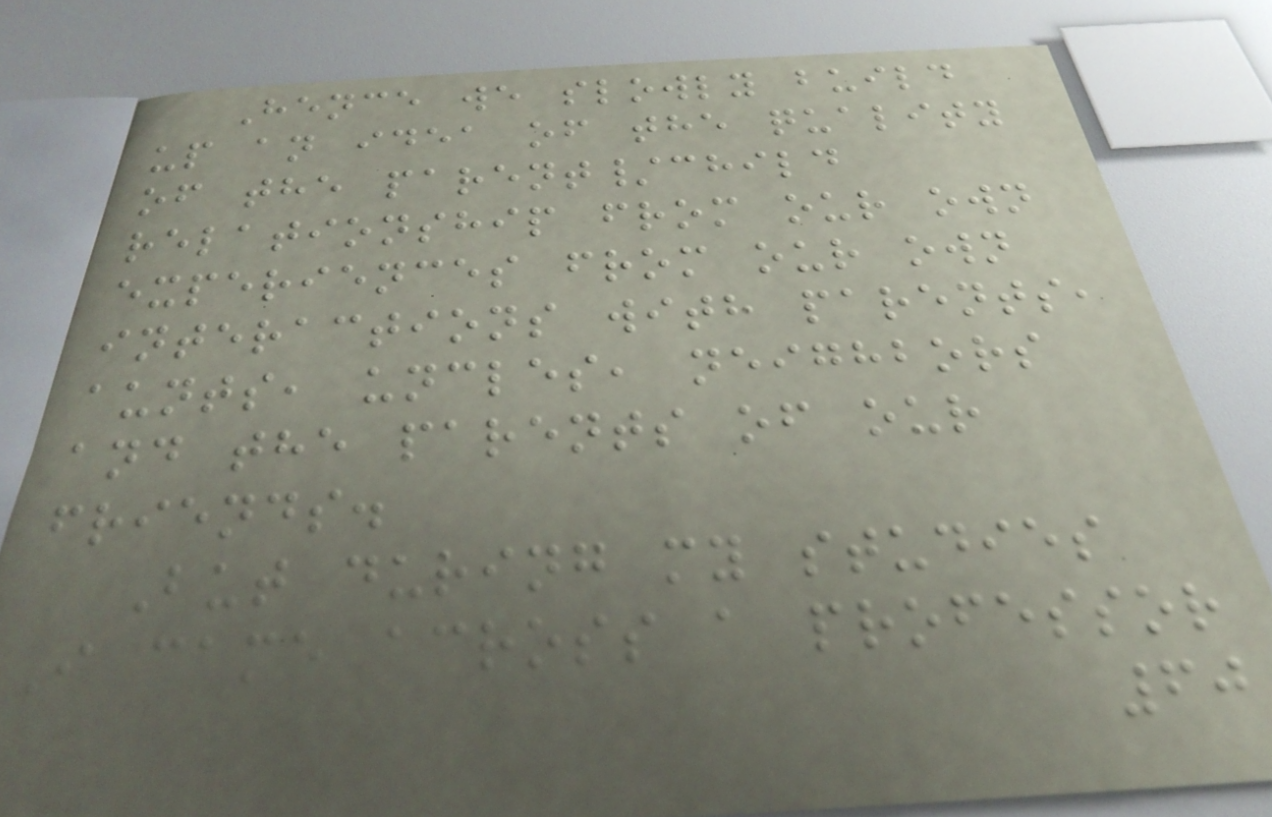Hence we slowly build
up an idea of the quality
of the parent/child
relationship from our own
experiences from our own
interactions with parents,
aunts, uncles, neighbors
and the parents of our
friends.
But during my studies
I came across a professor
60
